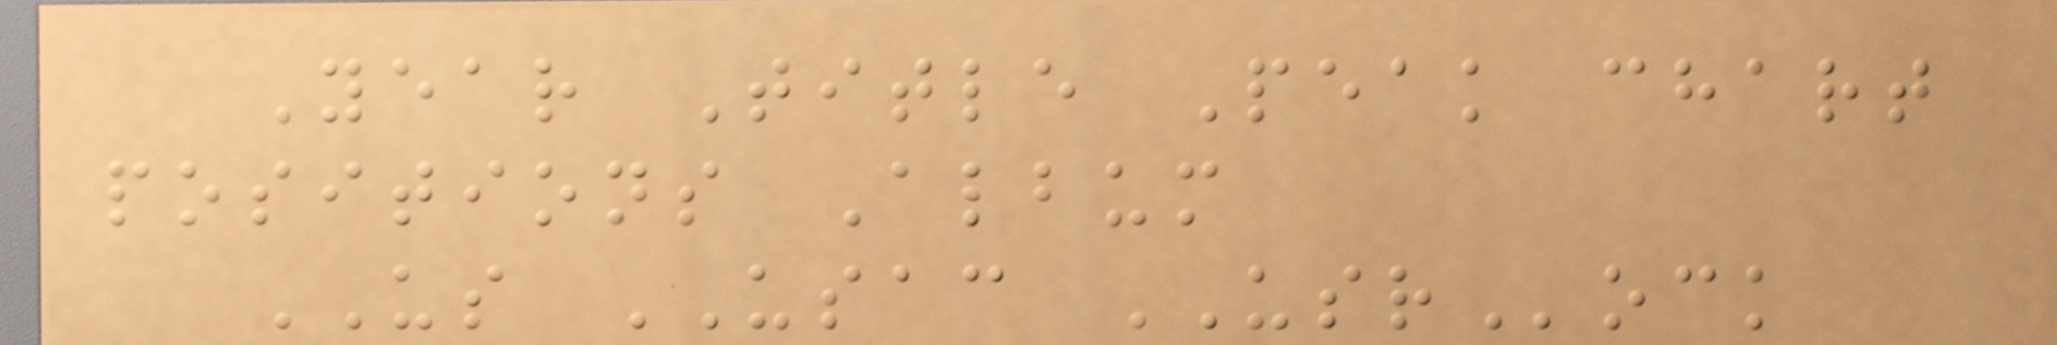Year Title Peak chart
positions Album
US USAC USRock
